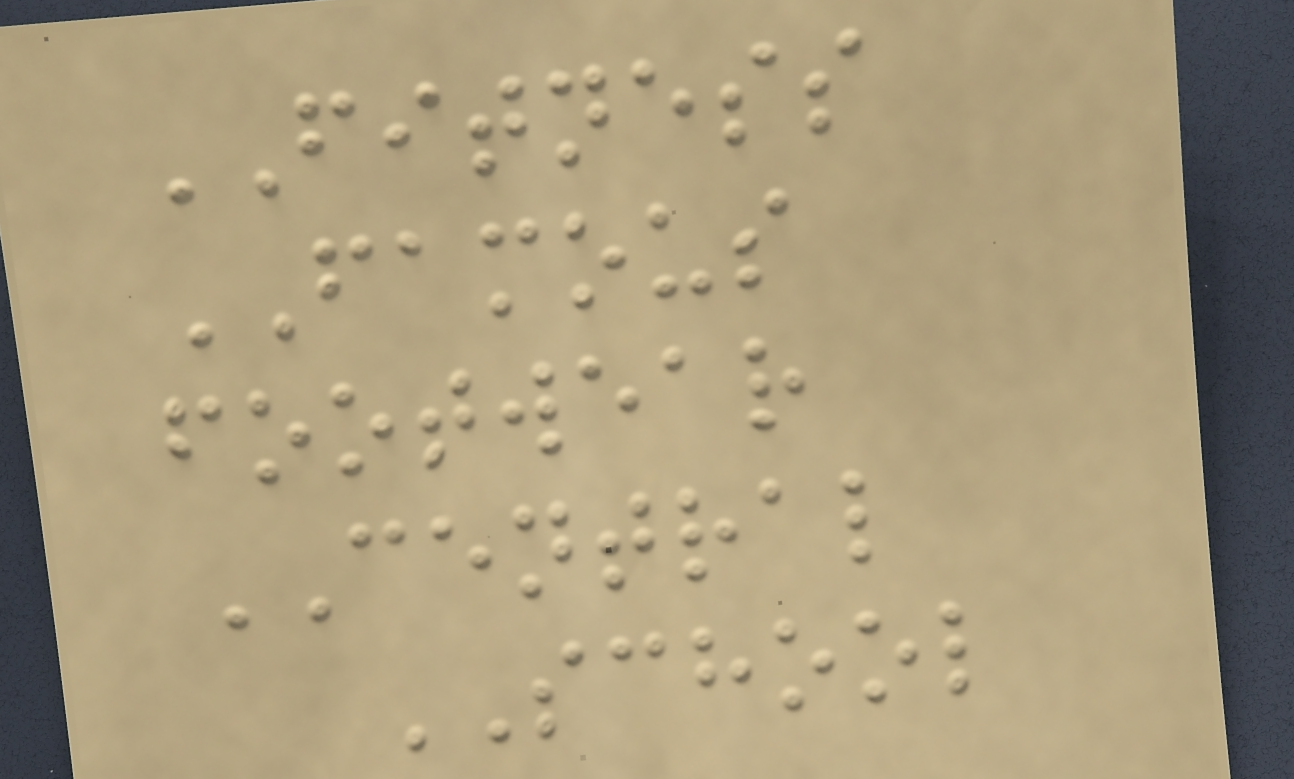FITNESS
FAMOUS
footwear
CENTRAL
SCHOOL
